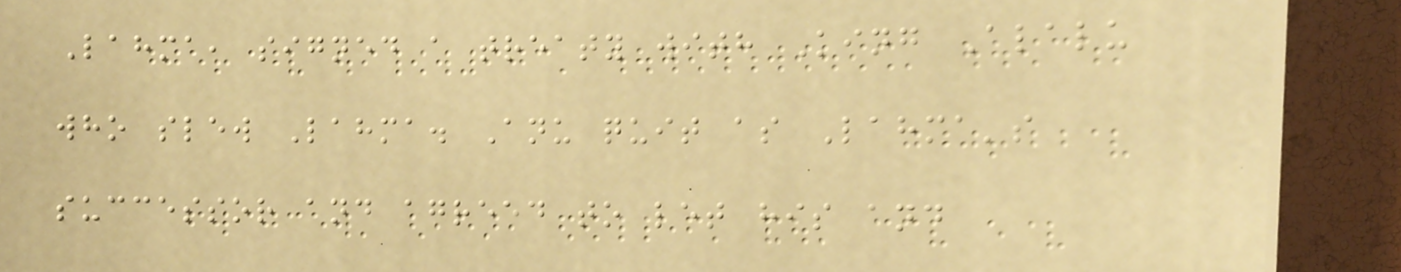Lahma, signed a treaty with King Alalu
who slew Lahma. Anu quit as Lahma's
successor and agreed to let his and
